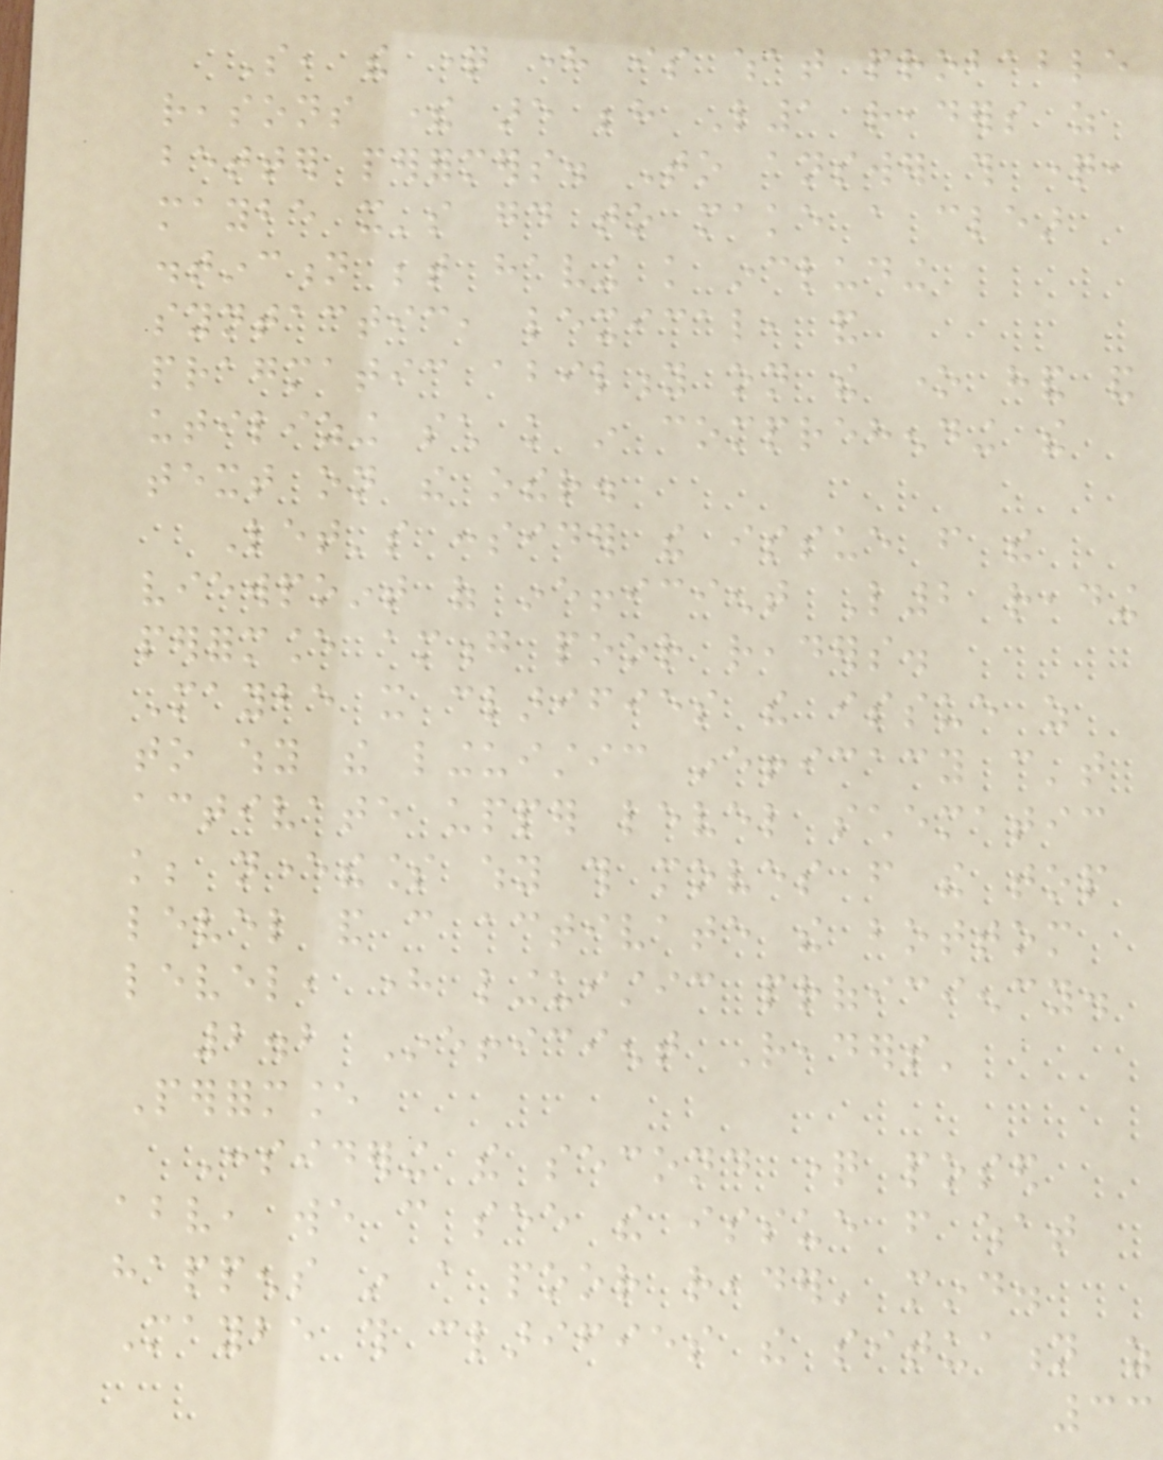So, the question here is what probable
reasons there are behind L1 readers as
better performers. To answer this question,
maybe it's good to make a clear
distinction between having knowledge including
syntactic, lexical, and
pragmatic ability on the one hand and
utilizing such knowledge in comprehending the
text on the other.
Let's consider the issue from the
viewpoint of inefficient L2 reading
performance among poor readers.
Maybe it clarifies the issue as
to why the linguistic inefficacy can't
activate upper level schematic
knowledge; nevertheless why this moves from the top
level and can activate the bottom
level, here linguistic proficiency.
2.2 Inefficient Readers'
Performance
Considering the second question posed
above, we can see the issue from what
happens in a poor reader' mind.
Maybe this clarifies the situation as
33
